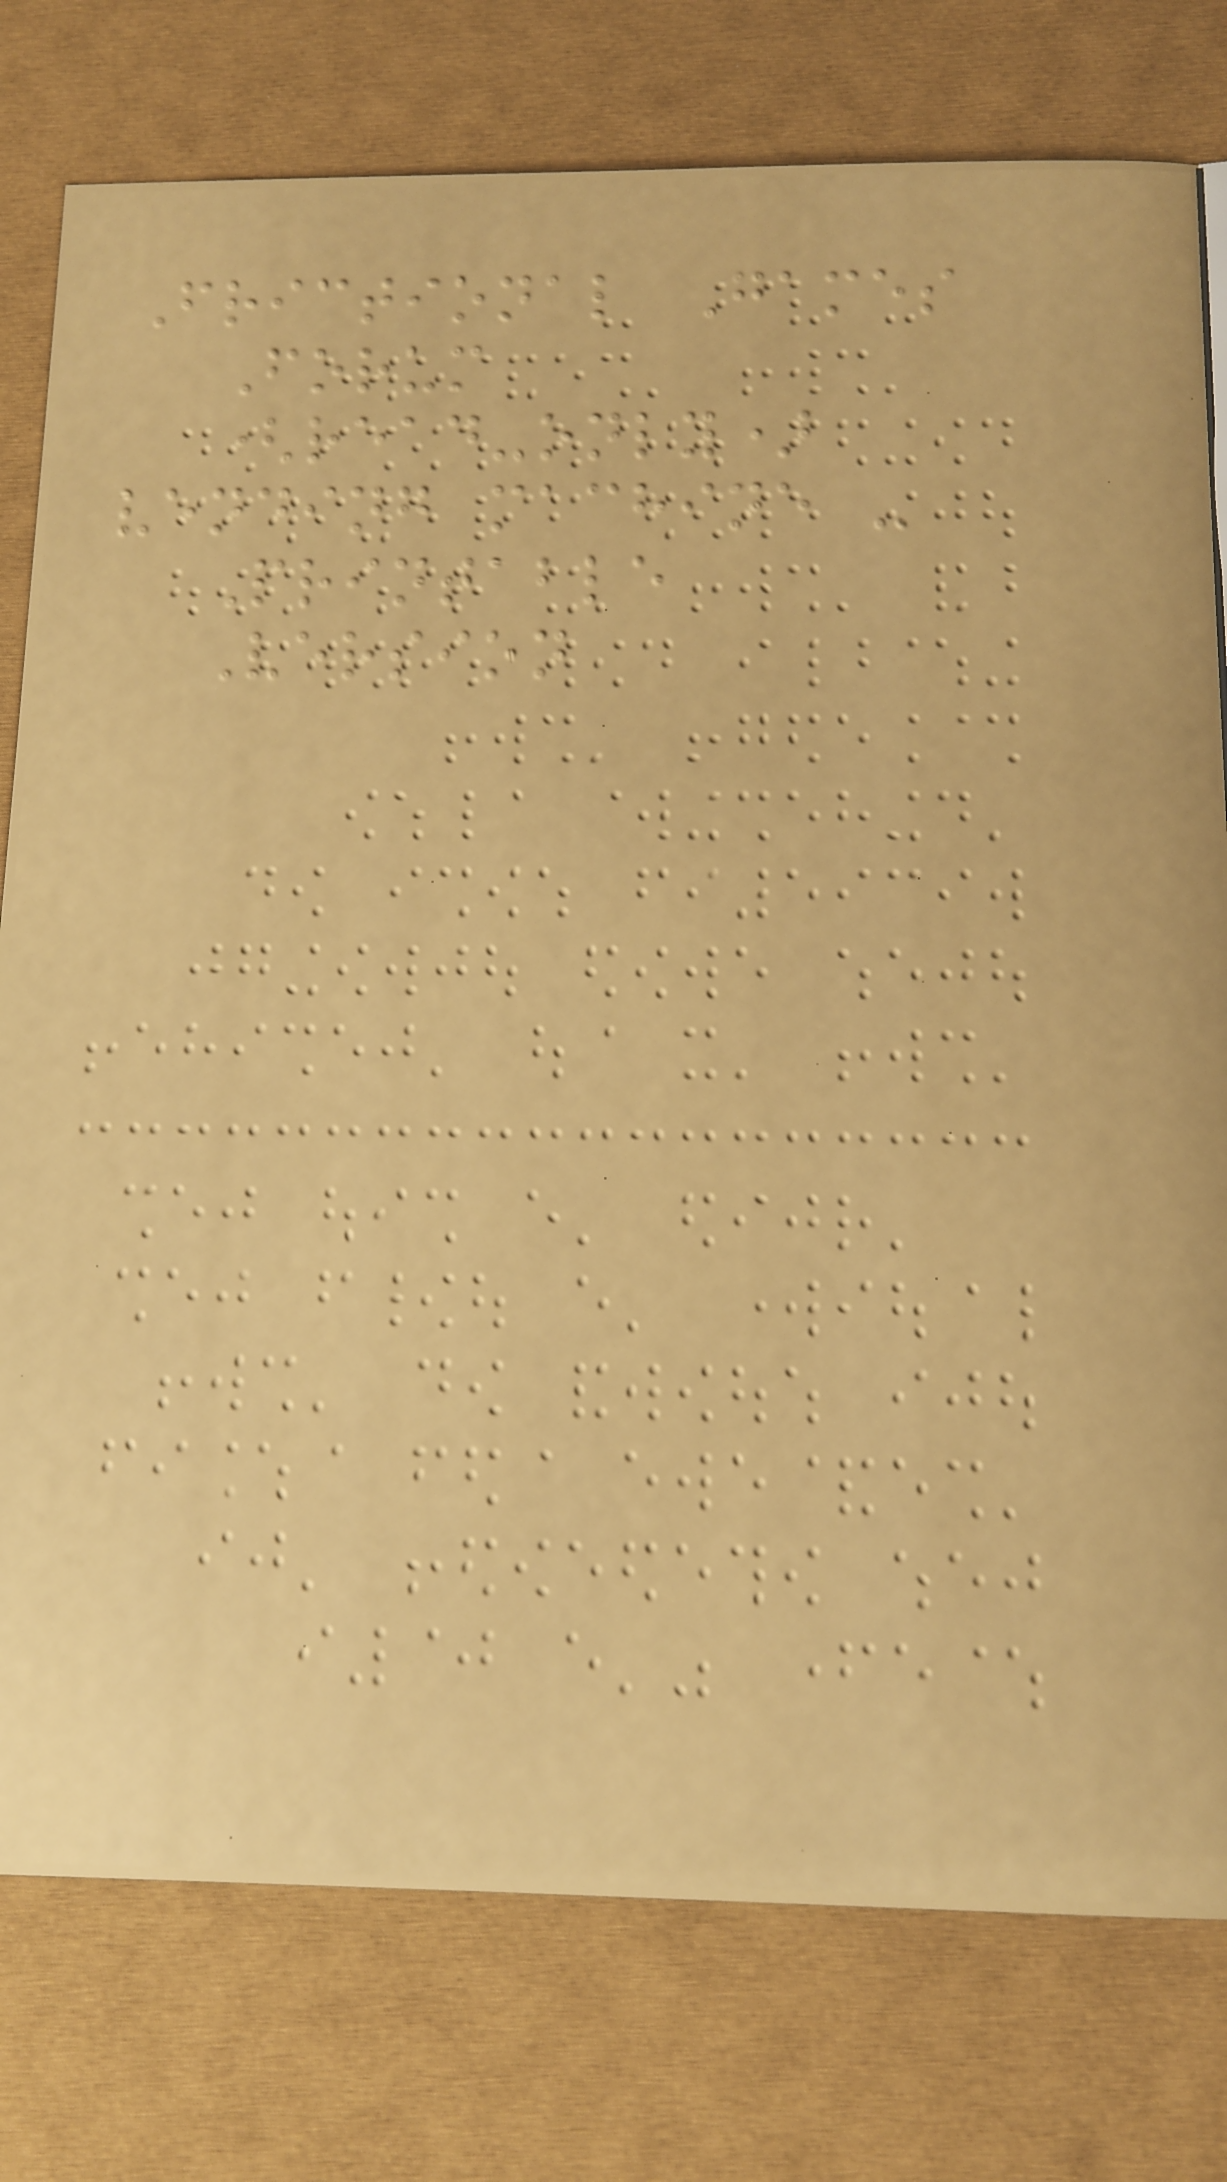Frictional Games
Forum
(read-only)
vending machine -
Printable
Version
